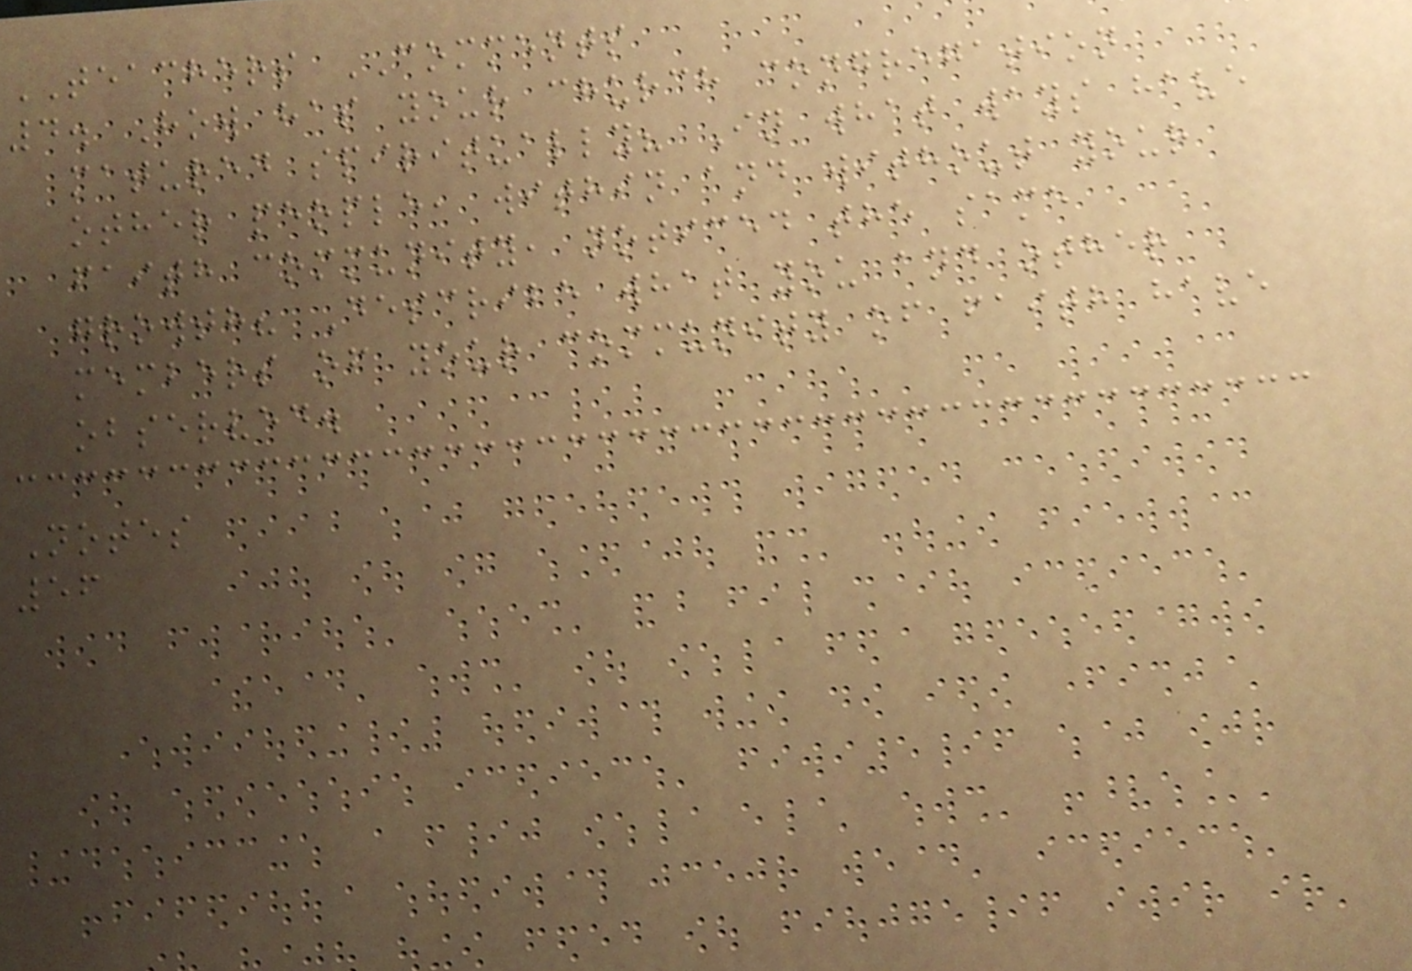TEACHERS COMMENTS
4. How has your church congregation
matured spiritually? In what ways have
other people, within and without your
faith community, noticed the same
growth? Describe what you and other
members of your community of faith have
observed.
Notes
56
